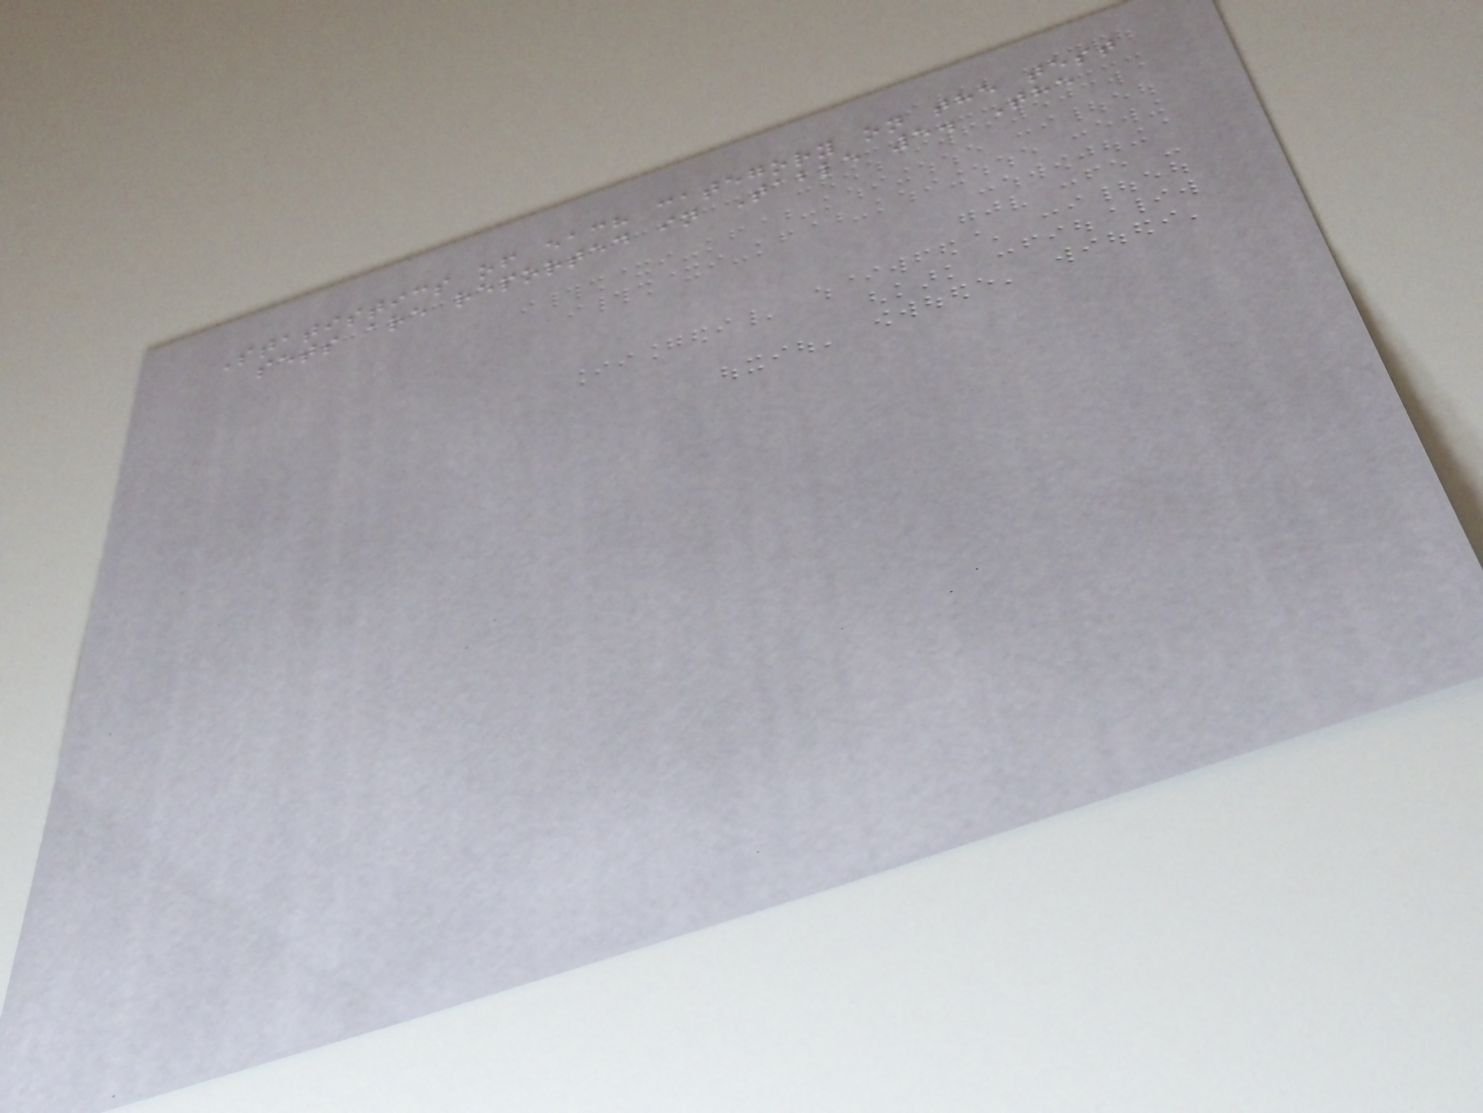Statistics of each category on the test
sets are reported in Table 5. The
